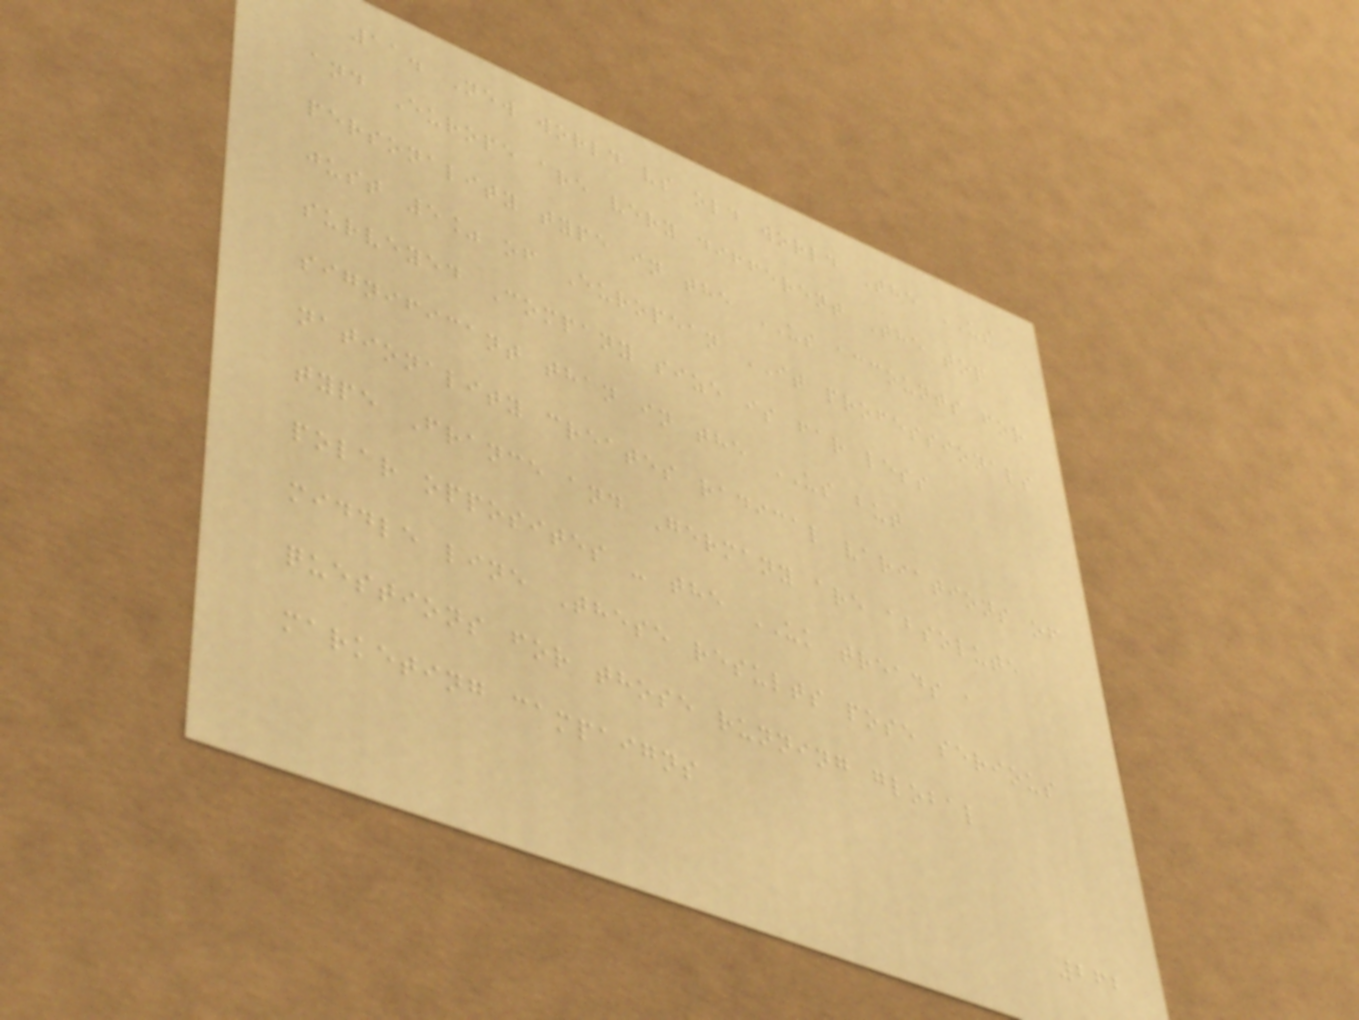11. New world vs old world The US
and Europe are very different The top
personality type in the US accounts for
just 5% of European IT professionals
surveyed Company size is far less
significant than in the US but
nationality creates radical variations of
type France and Germany are absolute
polar opposites - the UK treads a
middle line These results pose serious
questions for those running global
marketing campaigns
262
